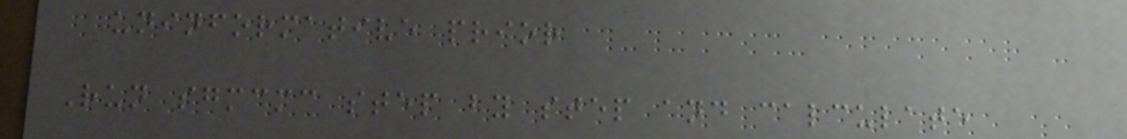uninformative prior
Run sgmcmc step by step and calculate
